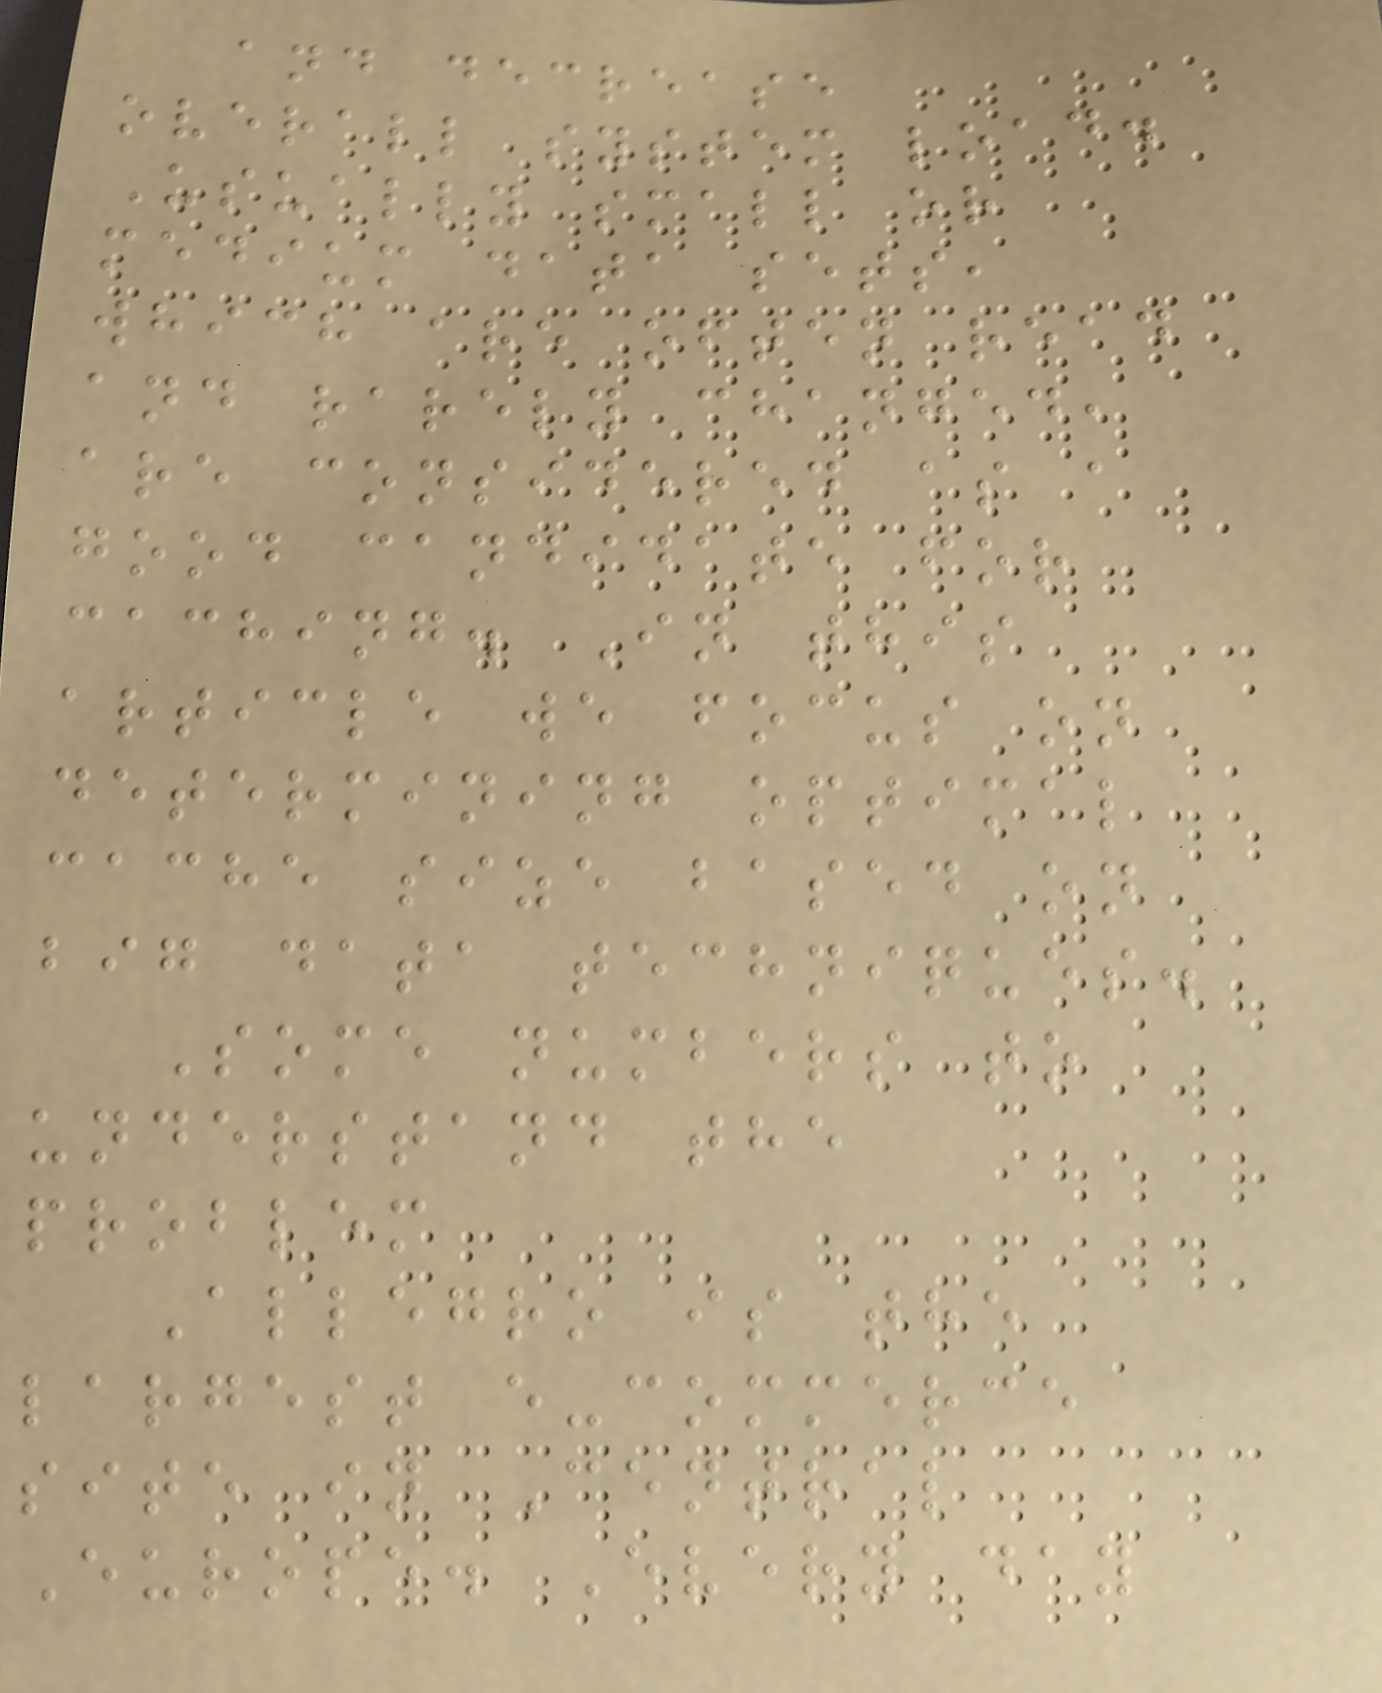and decrease
overall system load.
Usually small or
medium data sets,
which are often read
and rarely changed,
are considered as a
good candidate for
caching. In this
article we focus on
determining optimal
cache size based on
big data techniques.
Some numbers to
understand the
problem
Allegro is the
largest e-commerce
site in Central
Europe. Every day
